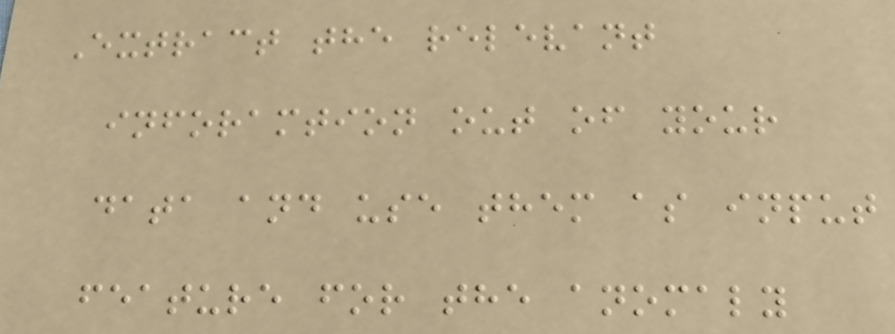Extract the relevant
inforamtion out of your
data and use them as input
feature for the anomaly
